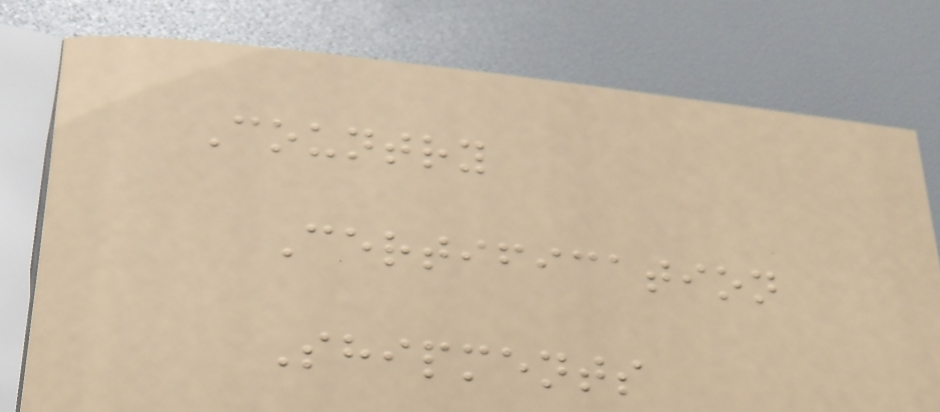Country
Certification
Shipments
